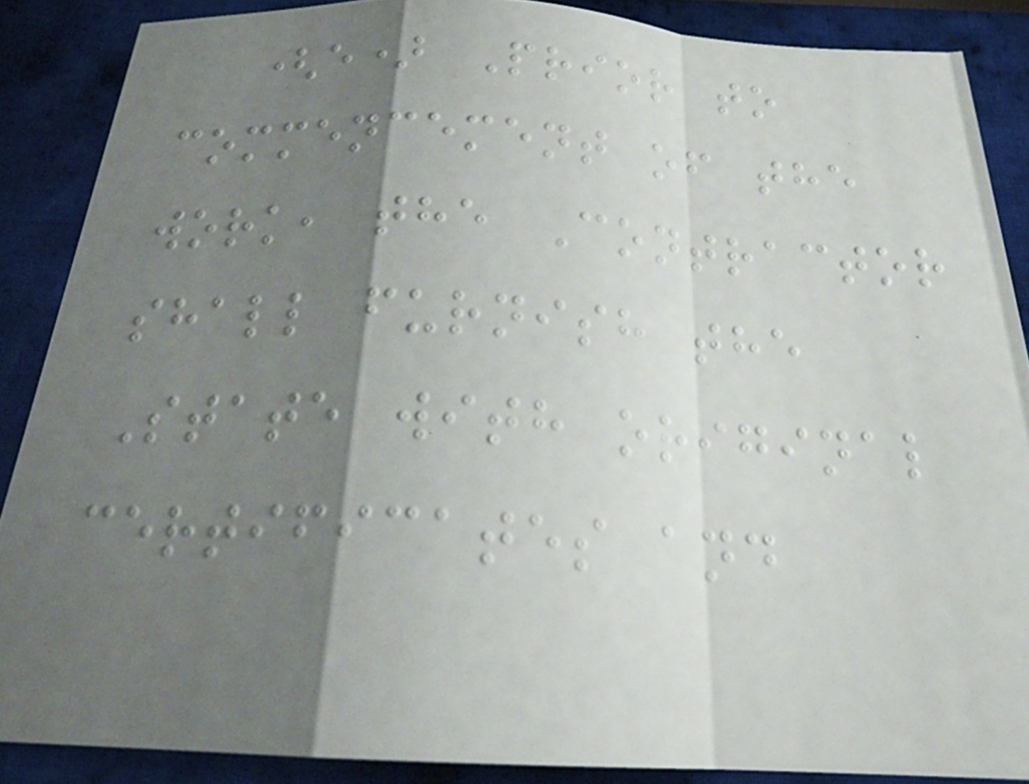(e) Prior to
commencement of the
work, the Contractor
shall furnish the
State with original
certificates and
